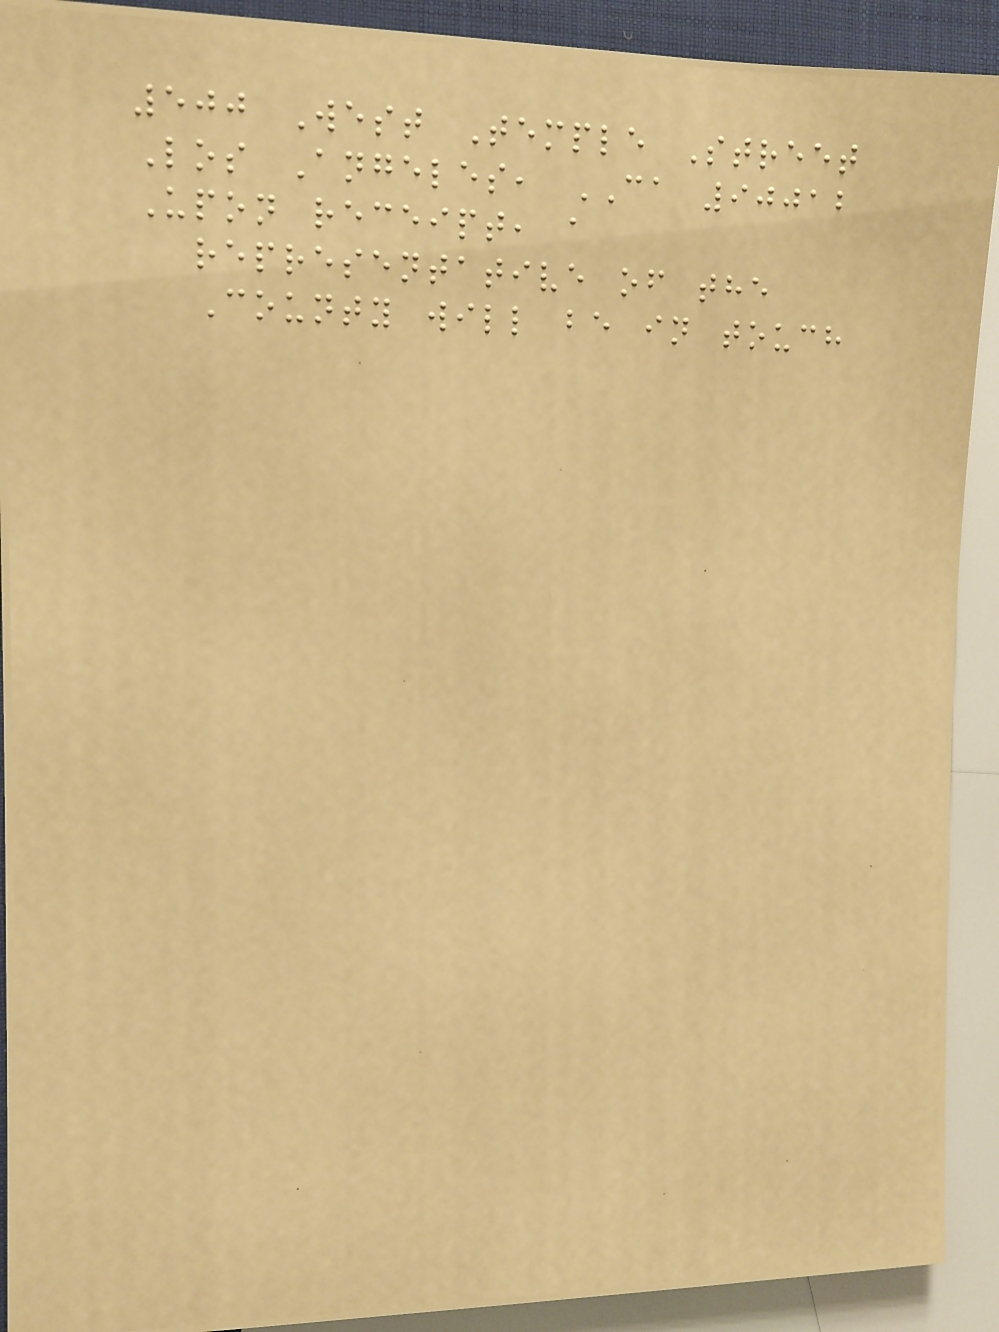500 West Temple Street
Los Angeles, CA 90012
Upon receipt, a
representative of the
County will be in touch
